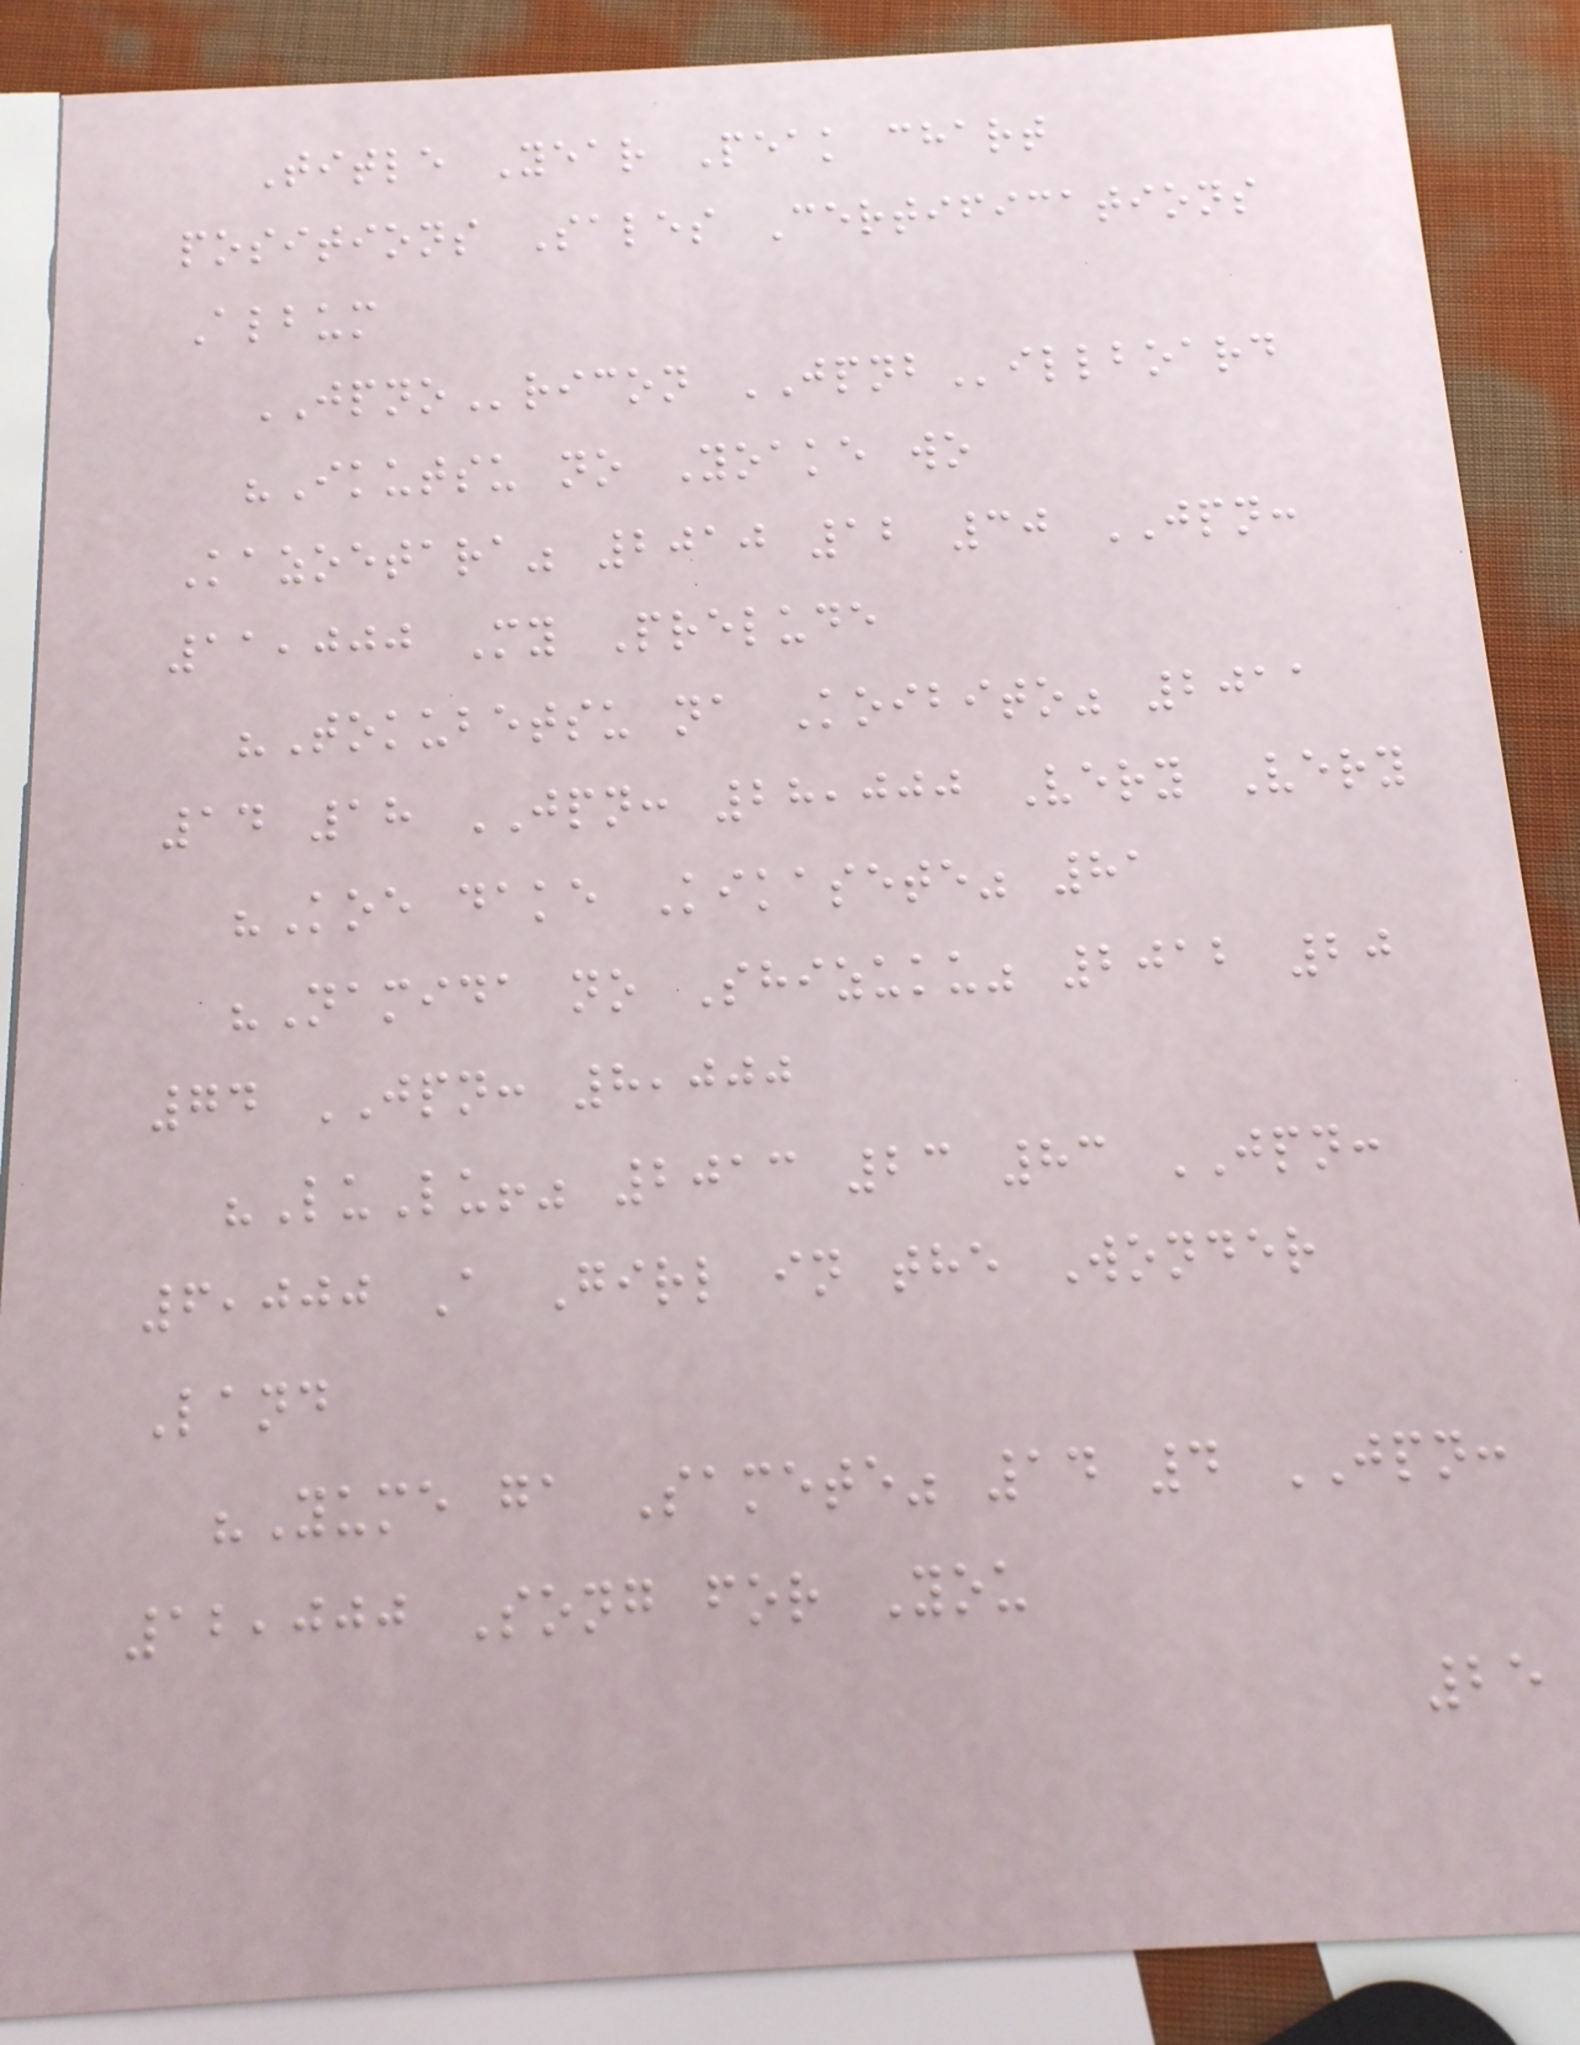Title Year Peak chart
positions Sales Certifications
Album
JPNOricon JPNBillboard
"Ikutsu no Yoake wo
Kazoetara" 2010 12 30 JPN:
11,000 My Prelude
"Tokubetsu na Koibito" 2011
14 18 JPN: 28,000 Very Very
"Koe dake Kikasete" 81
"Namida no Shizuku" 2012 20
74 JPN: 8,000
"LuLu!" 2013 23 83 JPN:
6,000 A Girl in the Wonder
Land
"Yume ga Samete" 14 4 JPN:
12,000 Song for You
25
